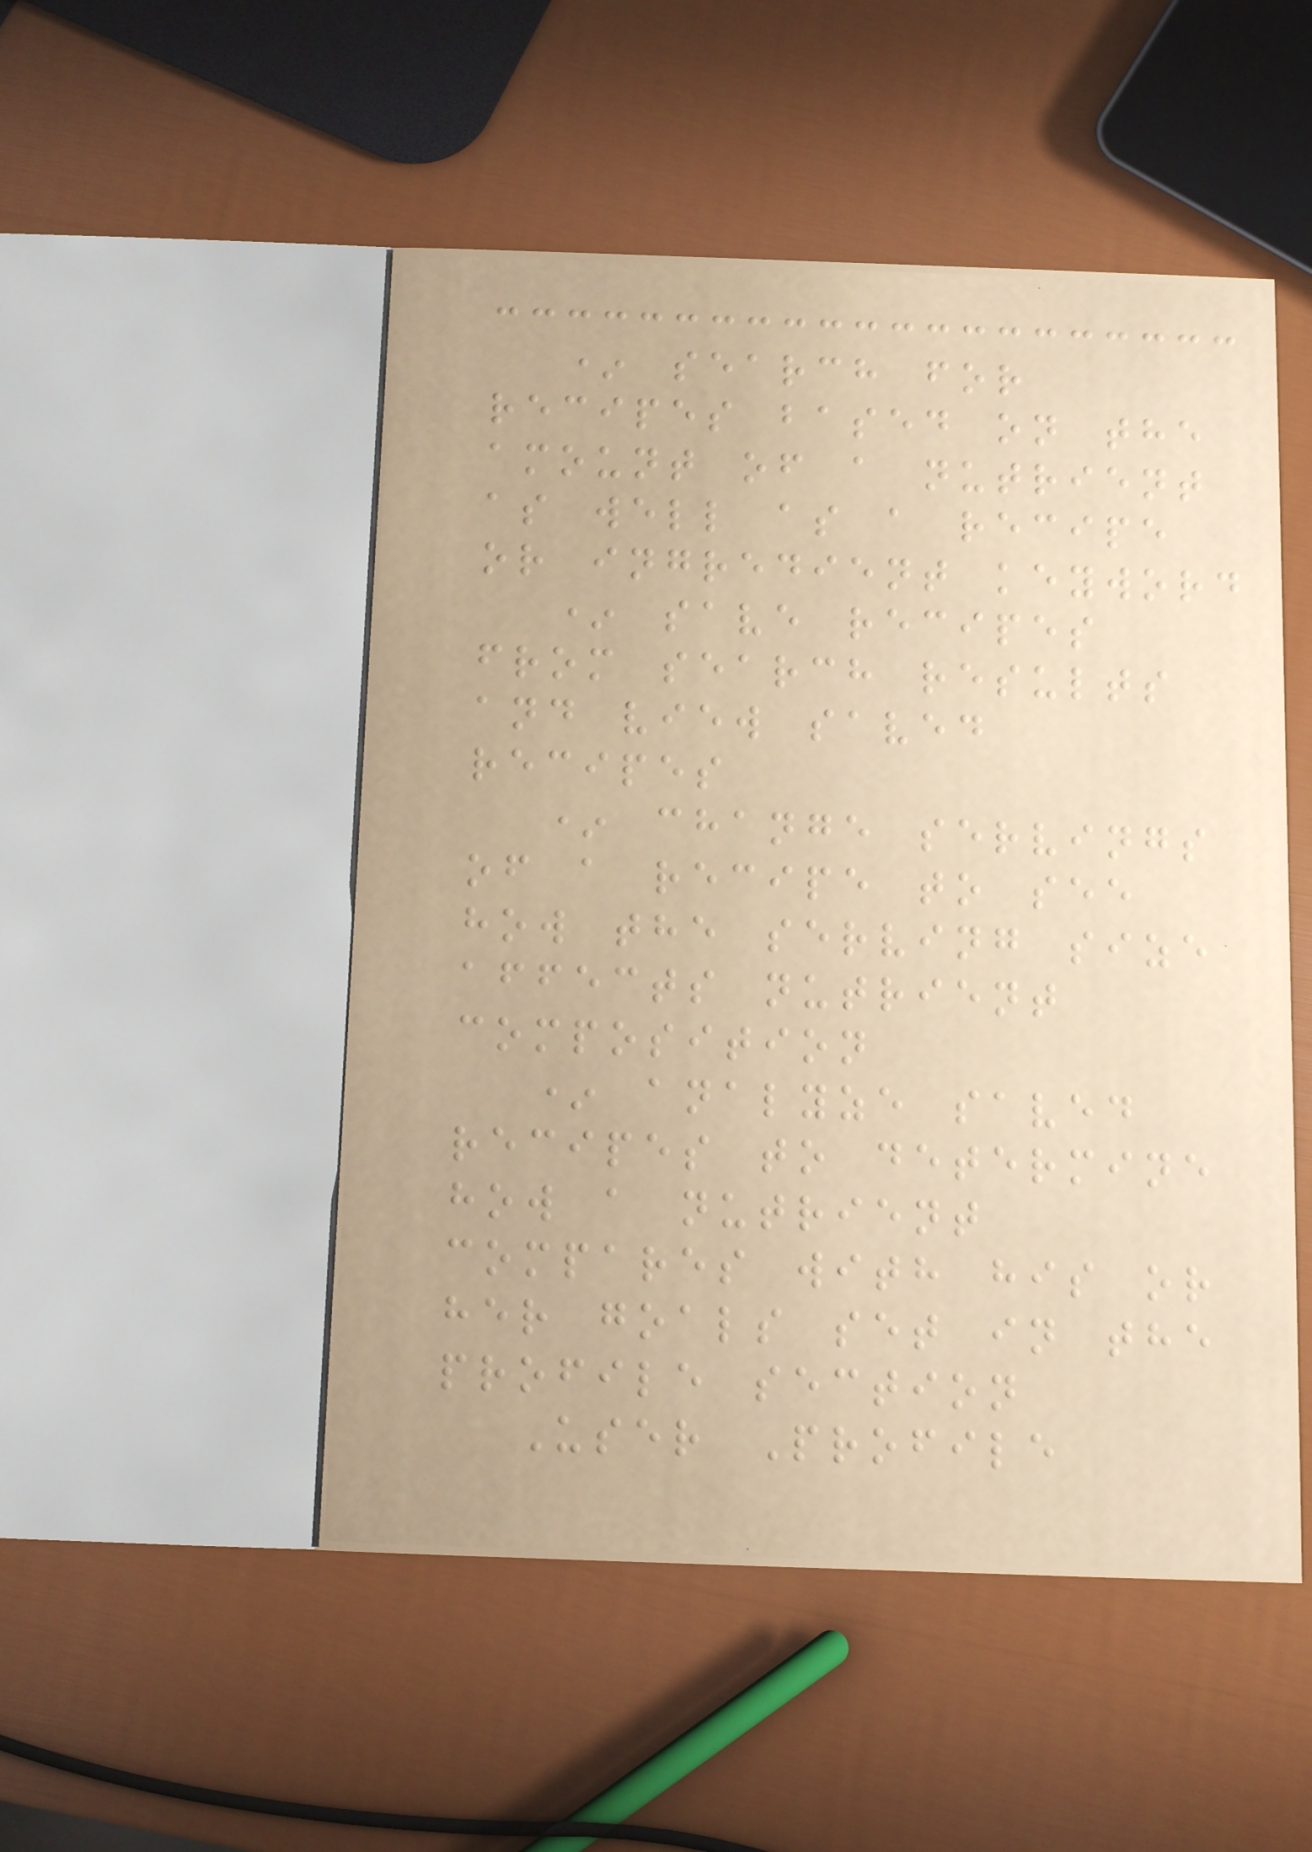* search for
recipes based on the
amount of a nutrient
as well as a recipe
or ingredient keyword
* save recipes
from search results
and view saved
recipes
* change servings
of a recipe to see
how the serving size
affects nutrient
composition
* analyze saved
recipes to determine
how a nutrient
compares with his or
her goals set in the
profile section
User Profile
